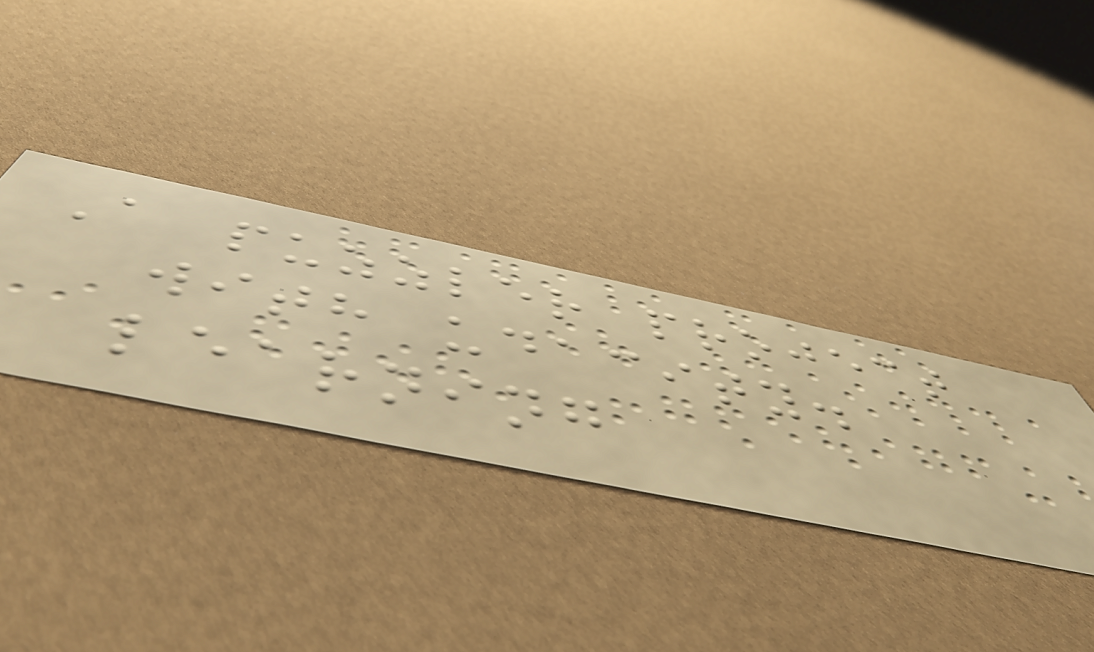A puzzler project
with udacity.
learning
